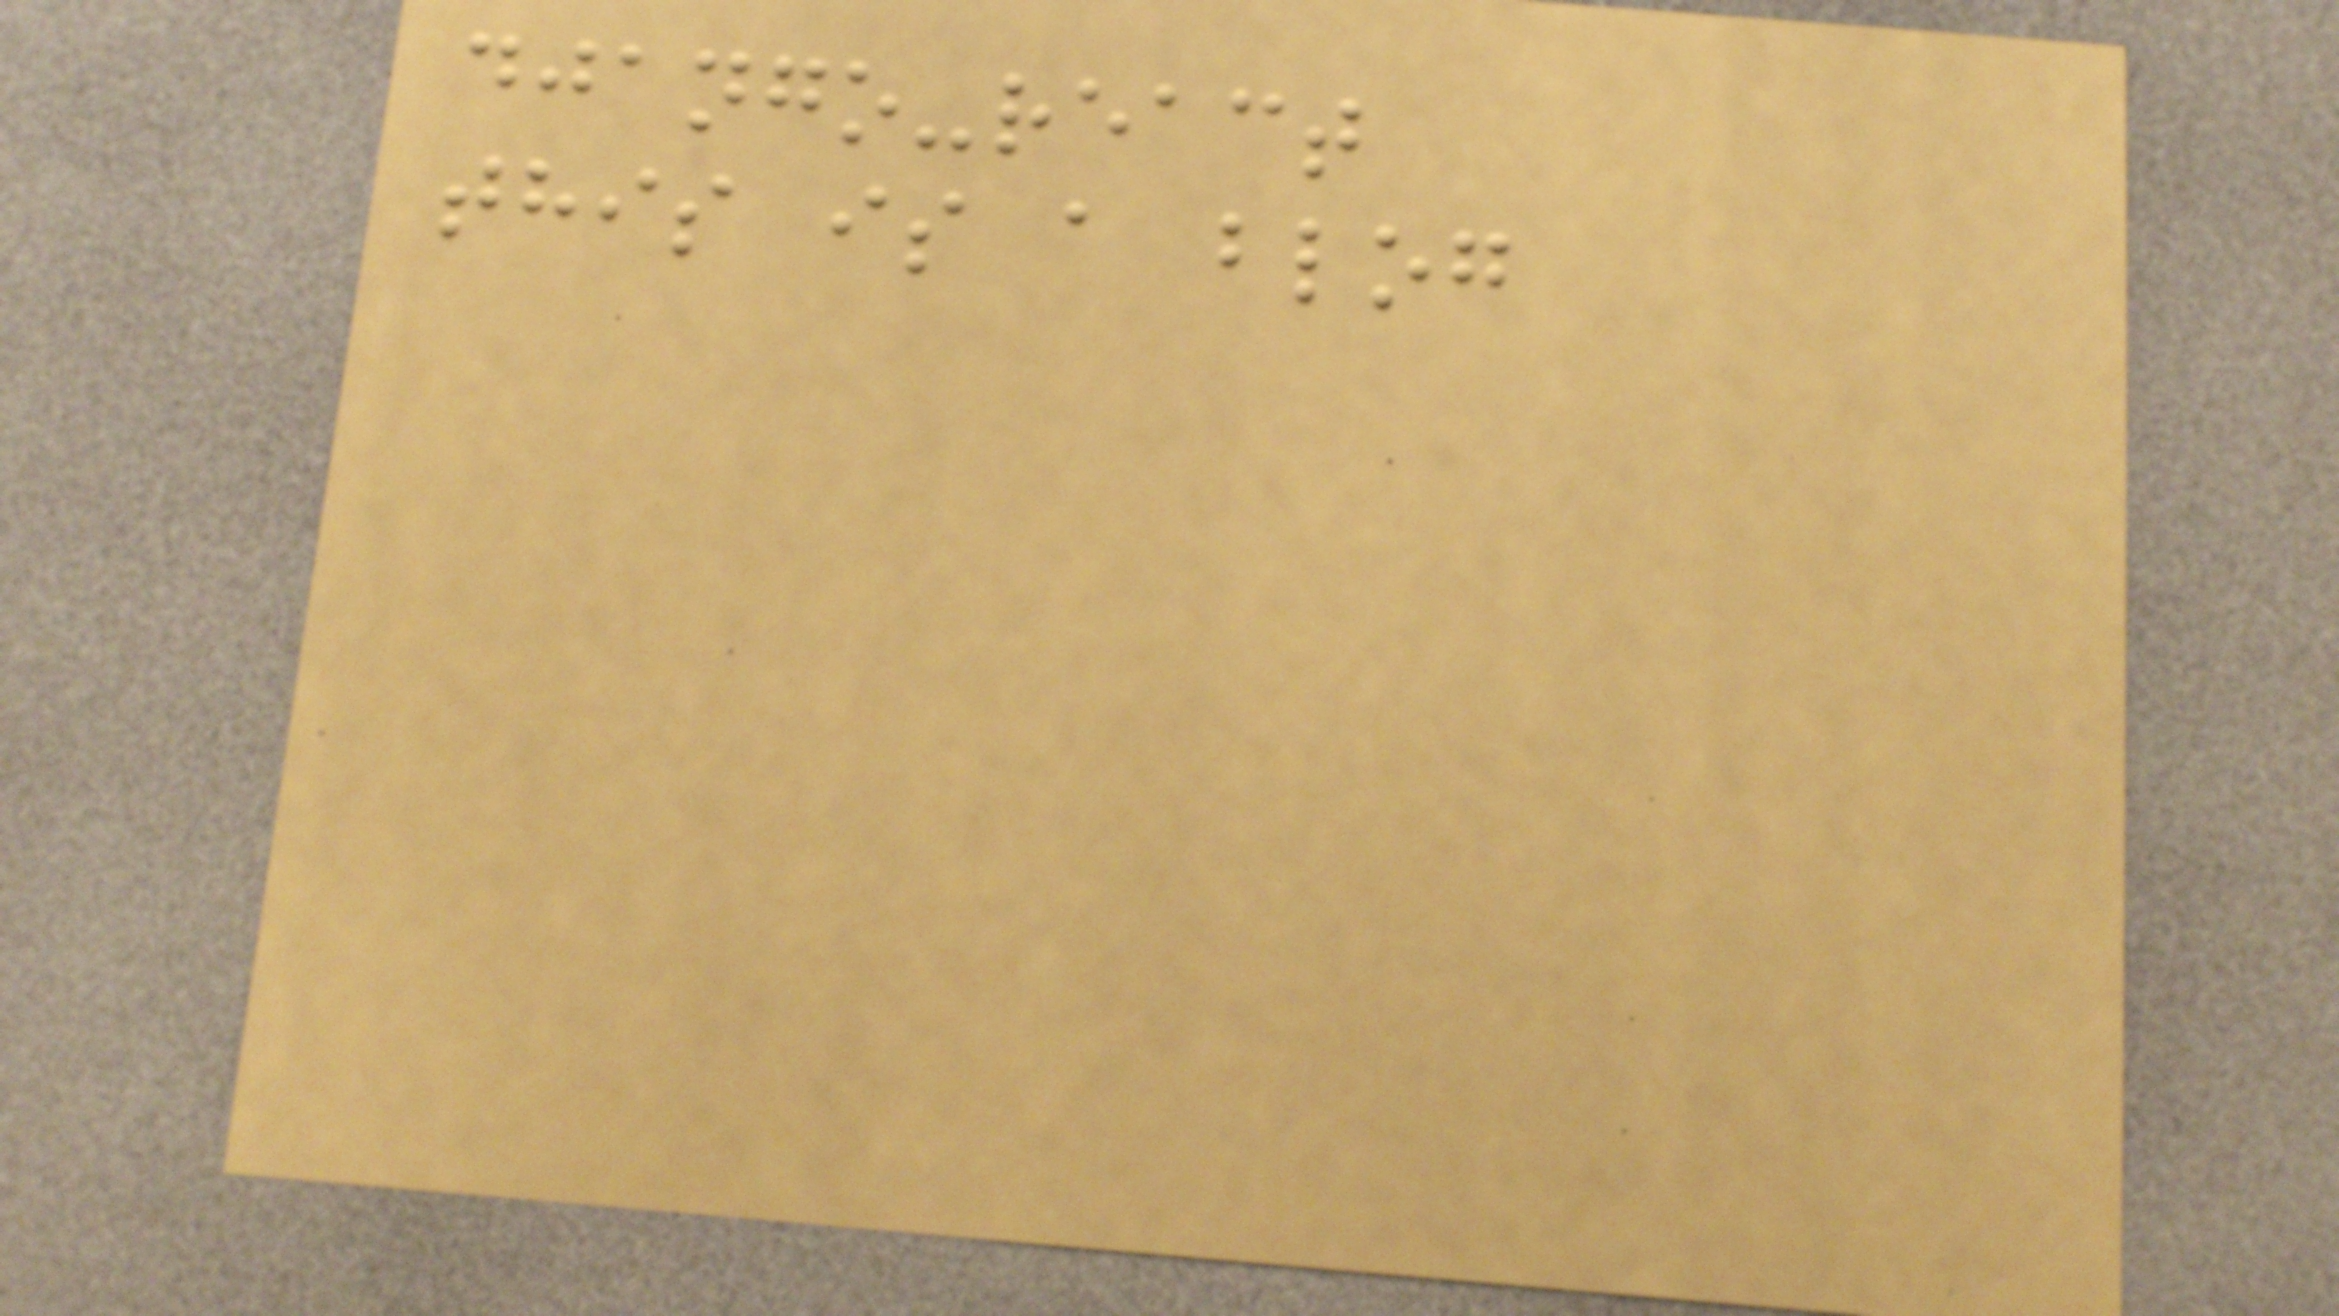django-react
this is a blog
